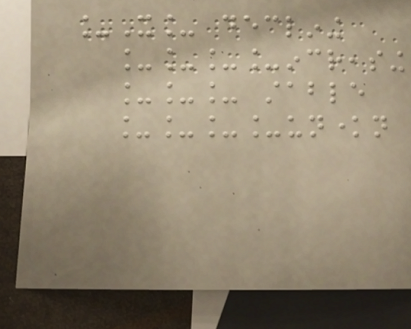_X_ declining
____increasing
___ stable
____unknown
